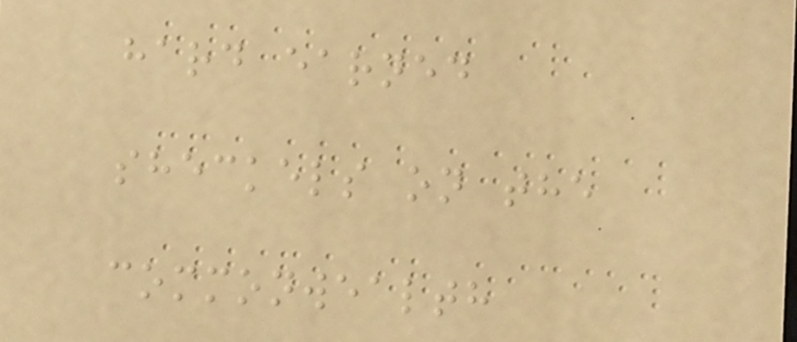hard earned
sheckels on the
commonwealth
